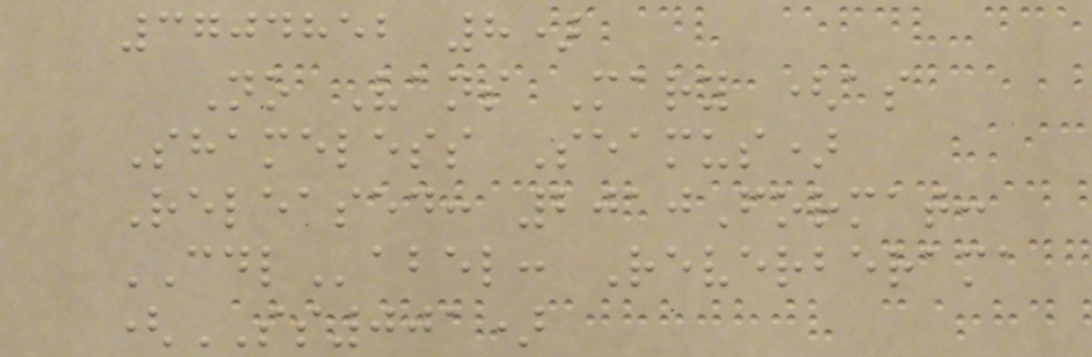3704852 8)
No Vans Mary (as
Shameless Seamus)
Released: 2010Format:
CDLabel: Reverberama
(SS001)
